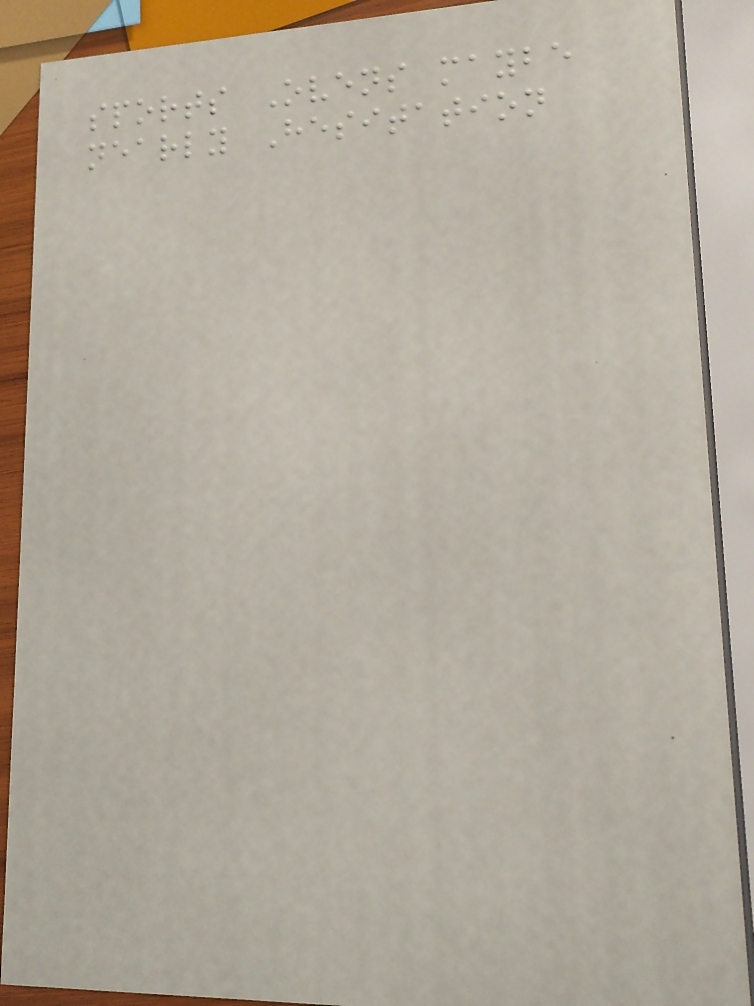sports Ovens maybe
nearly Hesitation
